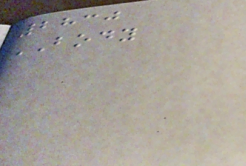2830
BODY
